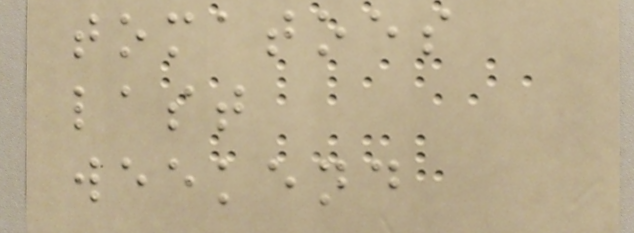tomatoes
last
weekend
